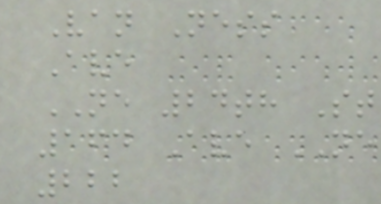Van Ness
Ave
NE 24th St
164 Ave NE
222
